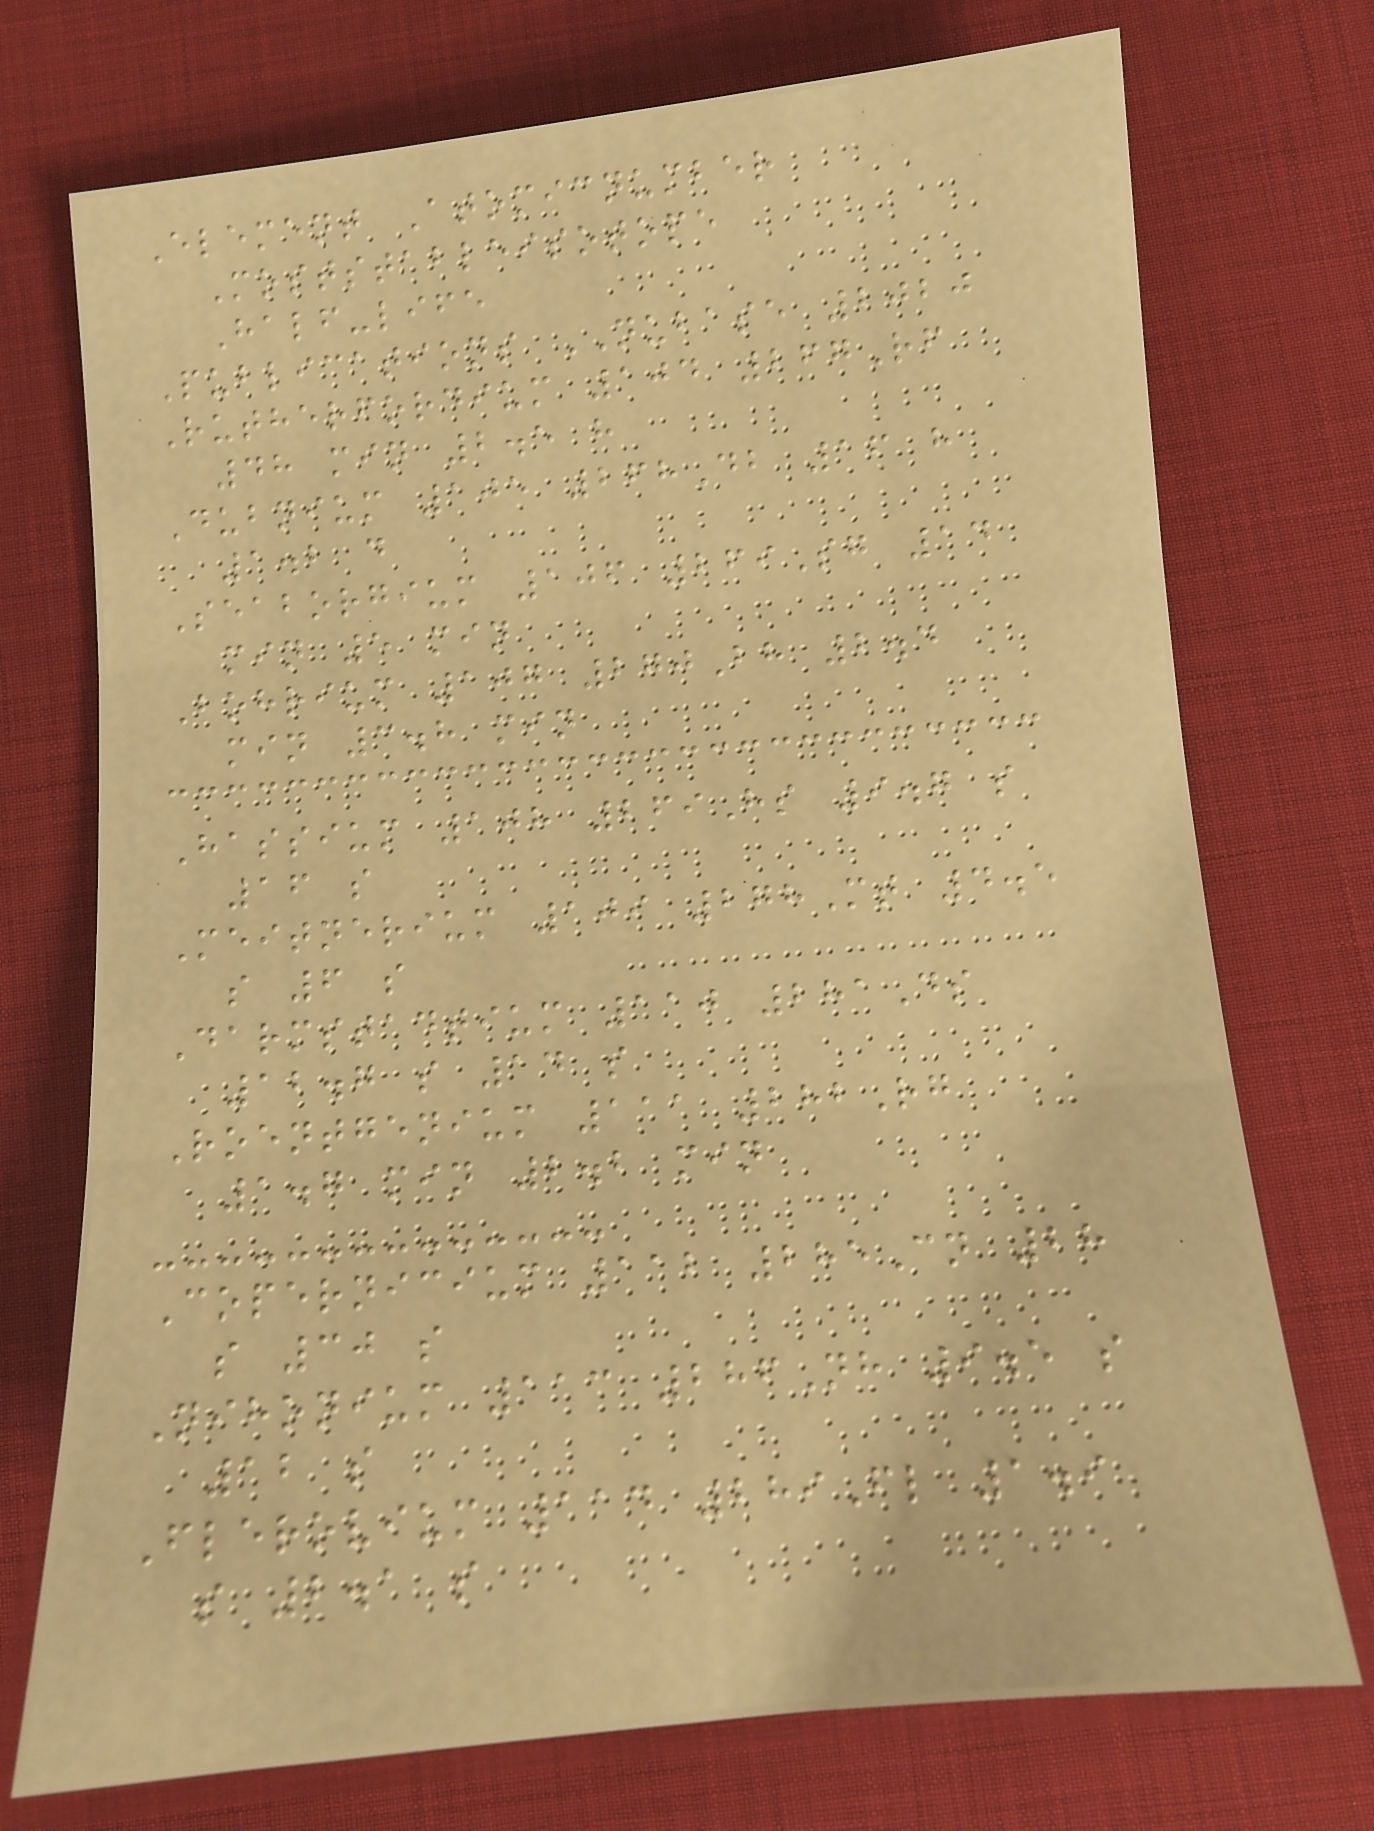Element Atomicnumber
Moststableisotope
Half-life
Publications NUBASE 2020
Rutherfordium 104 267Rf
48 min 2.5 h
Dubnium 105 268Db 16 h
1.2 d
Seaborgium 106 269Sg 14
min 5 min
Bohrium 107 270Bh 2.4
min 3.8 min
Hassium 108 269Hs 9.7 s
16 s
Meitnerium 109 278Mt 4.5
s 6 s
Darmstadtium 110 281Ds
12.7 s 14 s
Roentgenium 111 282Rg
1.7 min 2.2 min
Copernicium 112 285Cn 28
s 30 s
Nihonium 113 286Nh 9.5 s
12 s
Flerovium 114 289Fl 1.9
s 2.1 s
